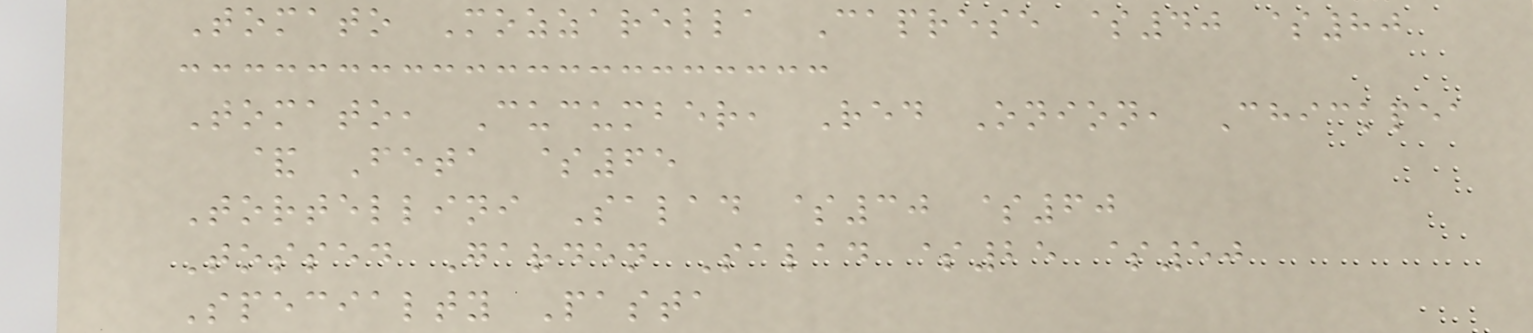Tomato Mozzarella Caprese $40 $80
Tomato, Cucumber, Red Onion, Chickpea
& Feta $65
Tortellini Salad $30 $60
Tossed Garden Salad $25 $50
Specialty Pasta
